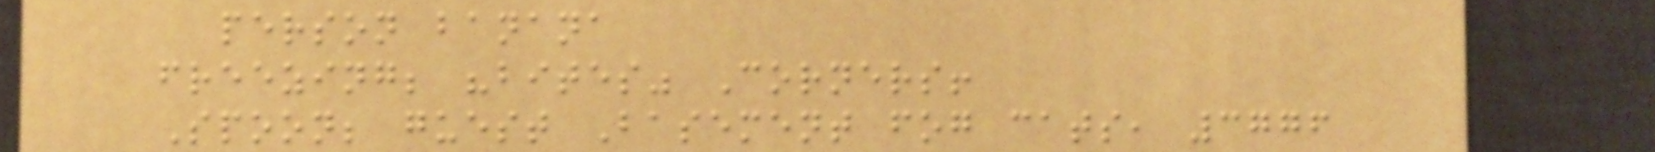person banana
freezing; "bites" Corners!
Spoon; guest Basement fog cats, 3776
